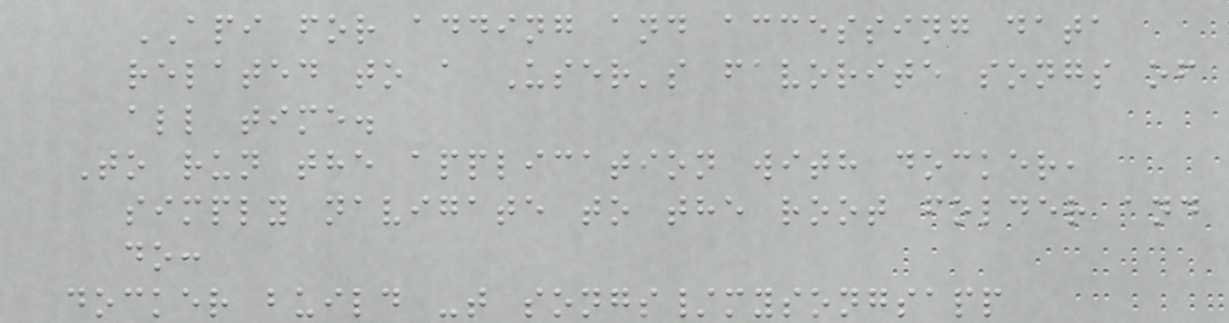API for adding and accessing data
related to a User's favorite songs of
all time.
To run the application with docker,
simply navigate to the root folder and
do:
docker build -t songs/mysongsapp
